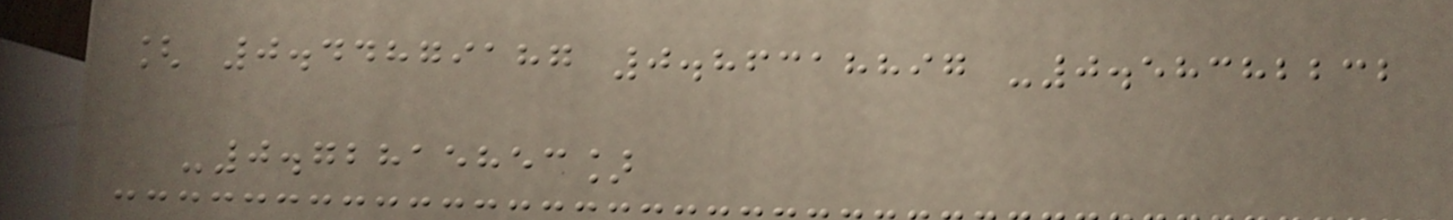[ 0.44879187 0.86318897 -0.58382232
-0.72815853]
